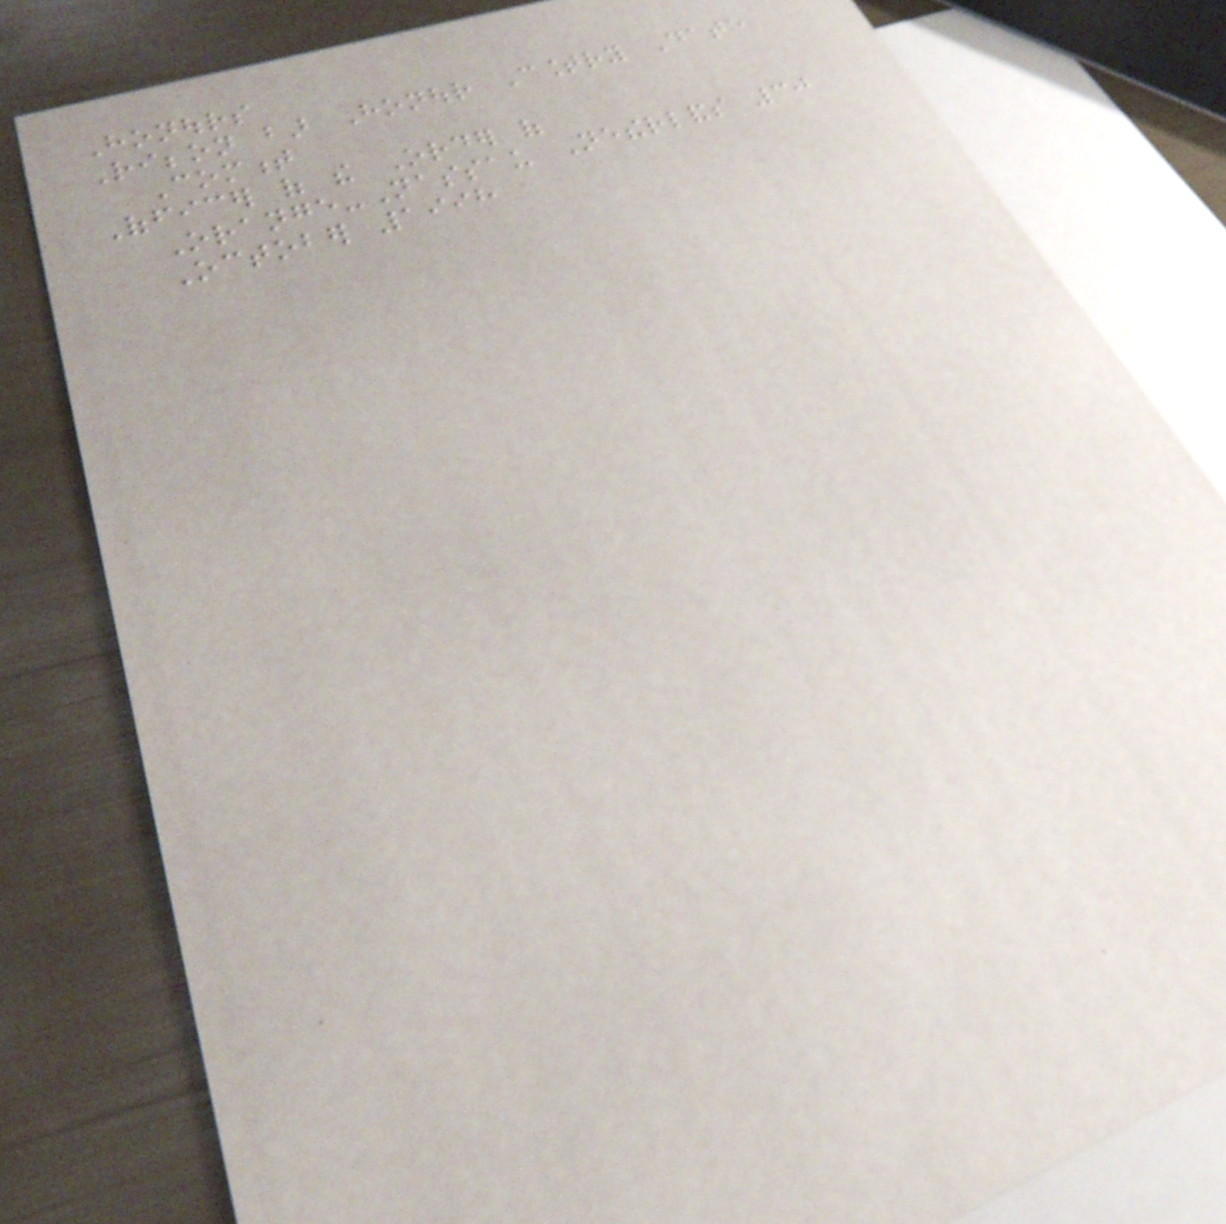Honours
Ribbon bar Honour Country Date
Comment
Officer of the Order of
Orange-Nassau Netherlands 30
October 1998
